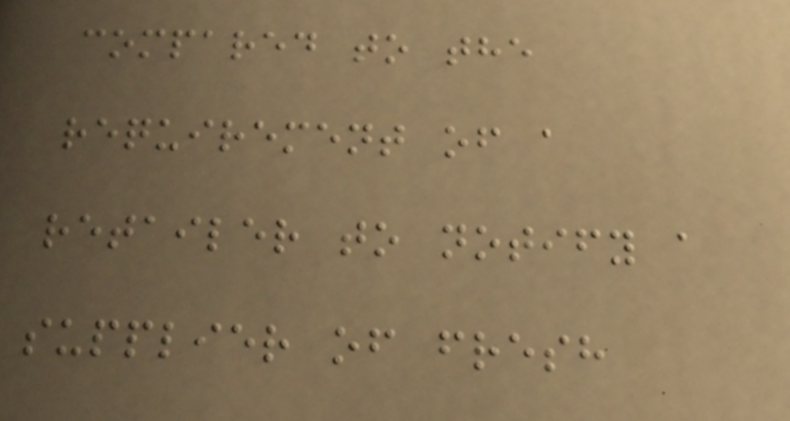compared to the
requirement of a
retailer to notify a
supplier of fresh
